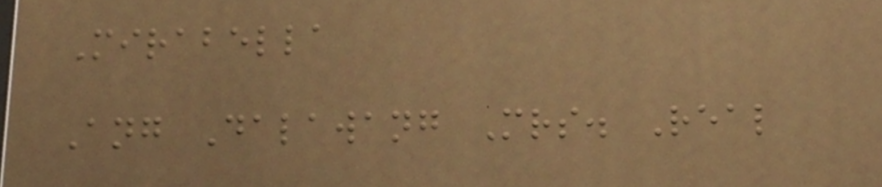Mirabella
Ang Dalawang Mrs. Real
